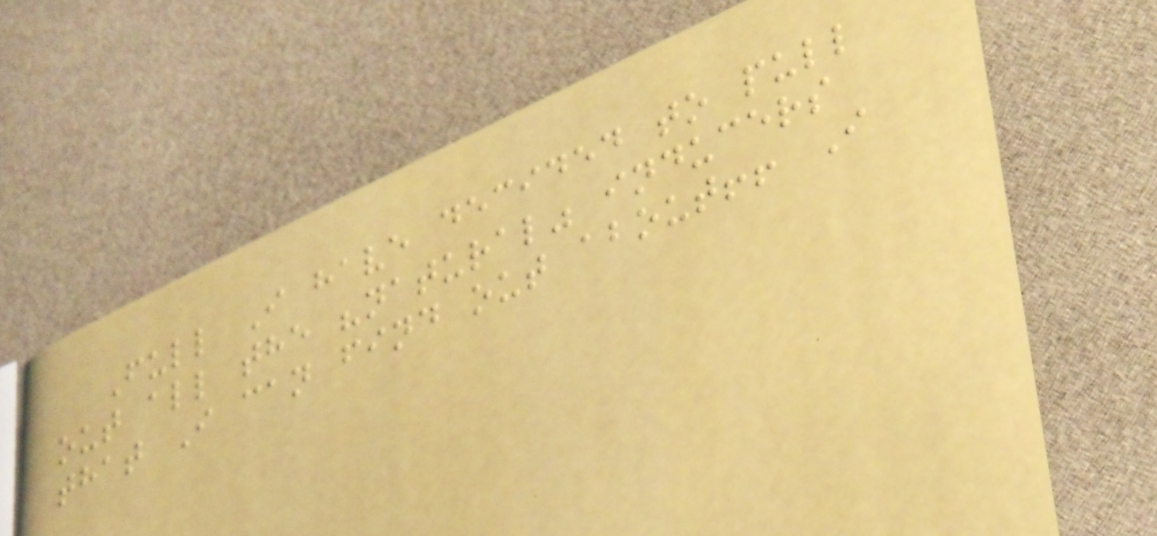Full I have decided to pull
out all the "natural" inducers
that I can find out about!! I
